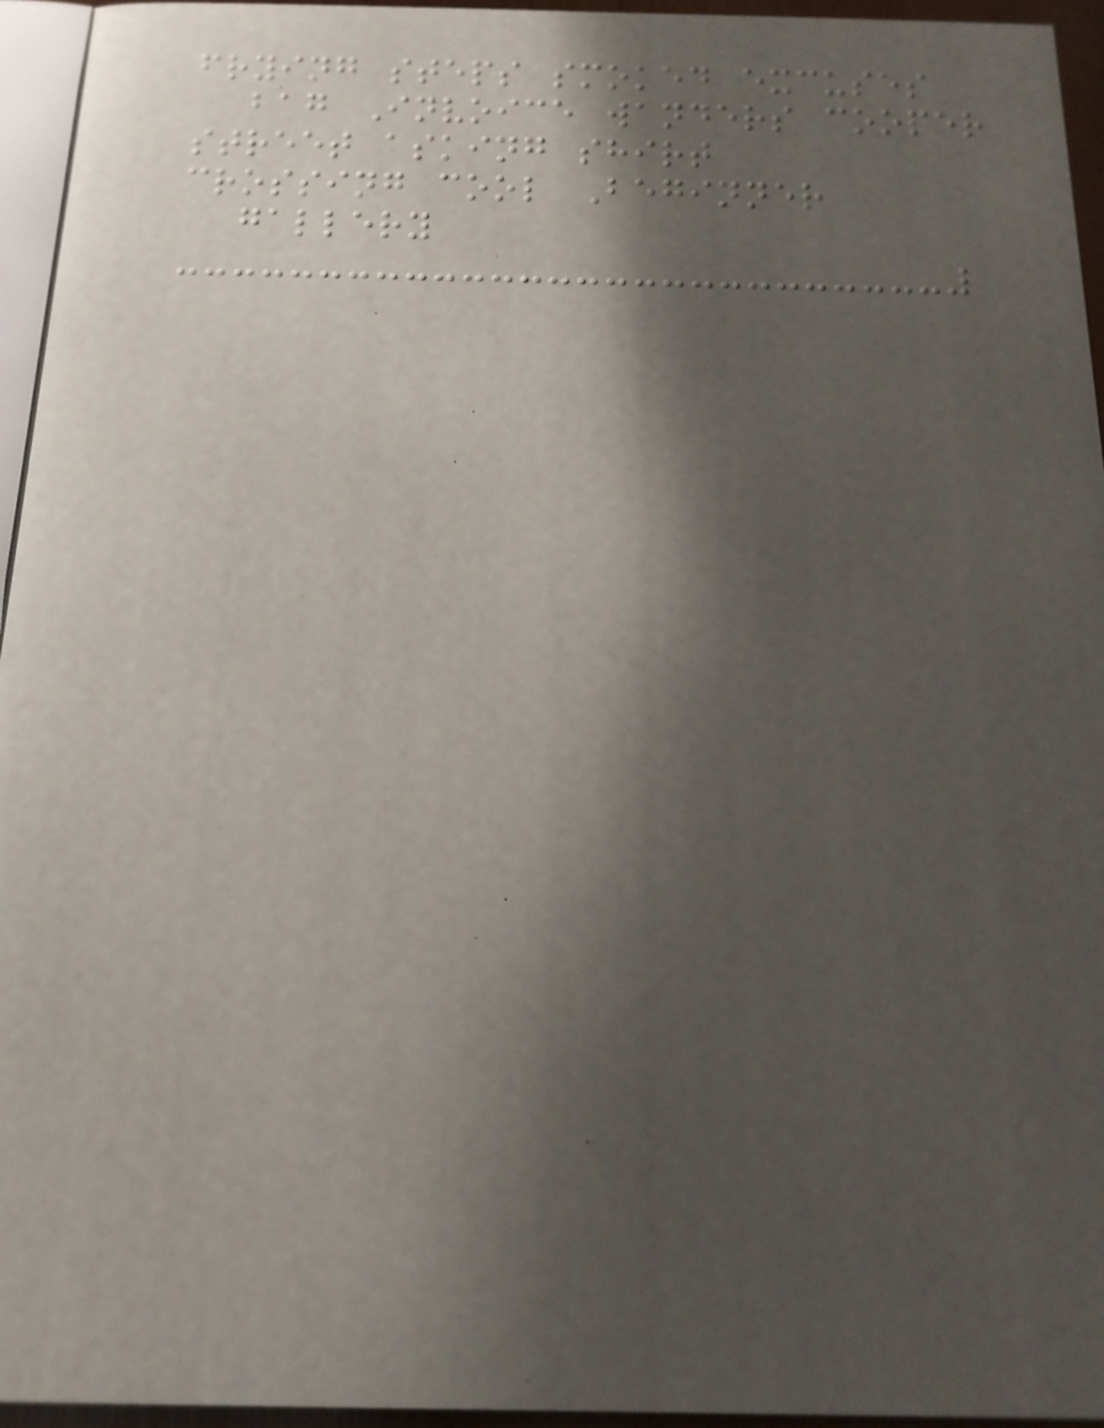frying steps smoked excuses
bag Invoice wanders cooper
street asking shirt
crossing cool Beginner
gallery
